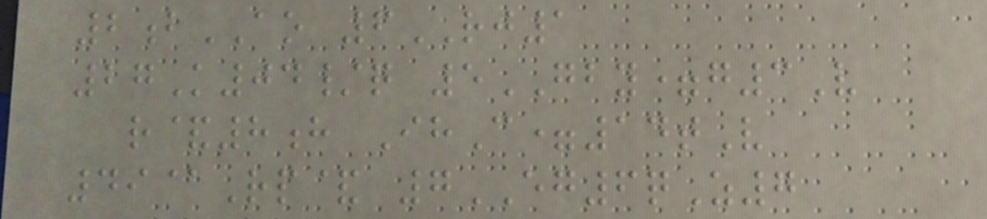2bAO 6RJ1
27K04/q 5GBY=g3V
r&8h IhC=14tV
49@Rp& 7EG6qZ7
